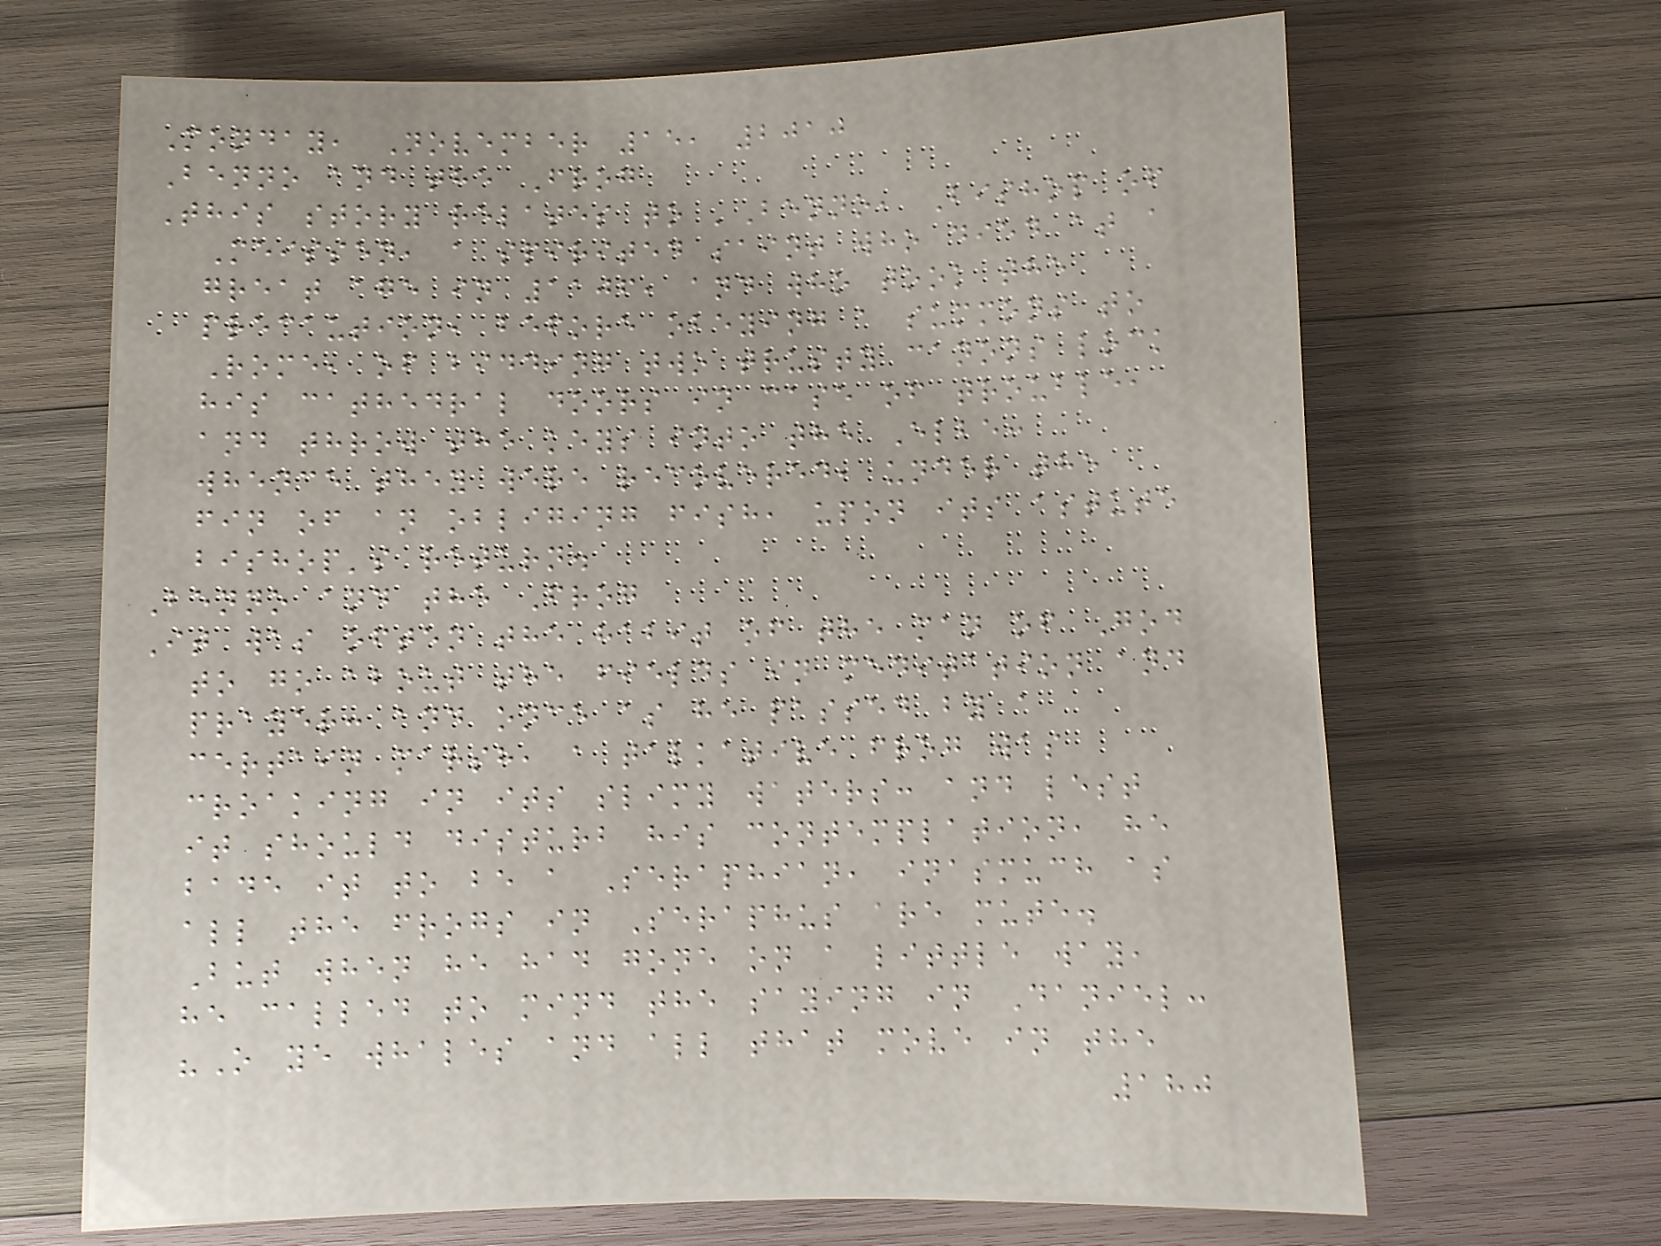Monday, November 15, 2010
Benno and the Frog
This story relates to 'Benno, Bishop of
Meissen, a spirited saint who died at a
great age in 1106, and who took the
precaution, before obeying a summons to
Rome, of bidding two trusty canons lock
his cathedral doors in case of trouble,
and throw the keys into the Elbe:
whence they were recovered, under the
fin of an obliging fish, upon its astute
bishop's return.
Benno and the Frog
It was often the habit of the man of God
to go about the fields in meditation and
prayer: and once as he passed by a
certain marsh, a talkative frog was
croaking in its slimy waters: and lest
it should disturb his contemplation, he
bade it to be a Seraphian, inasmuch as
all the frogs in Seraphus are mute.
But when he had gone on a little way,
he called to mind the saying in Daniel:
"O ye whales and all that move in the
180
